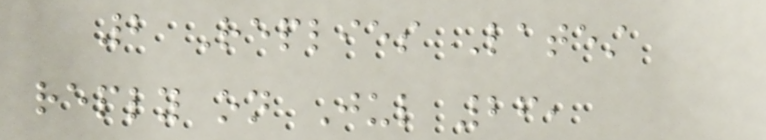2 Replies Latest
reply on Jul 26,
